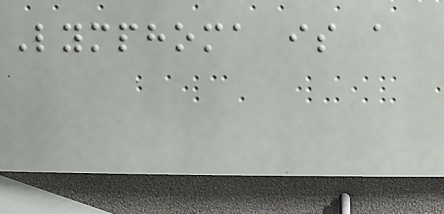Lymphoma is a
